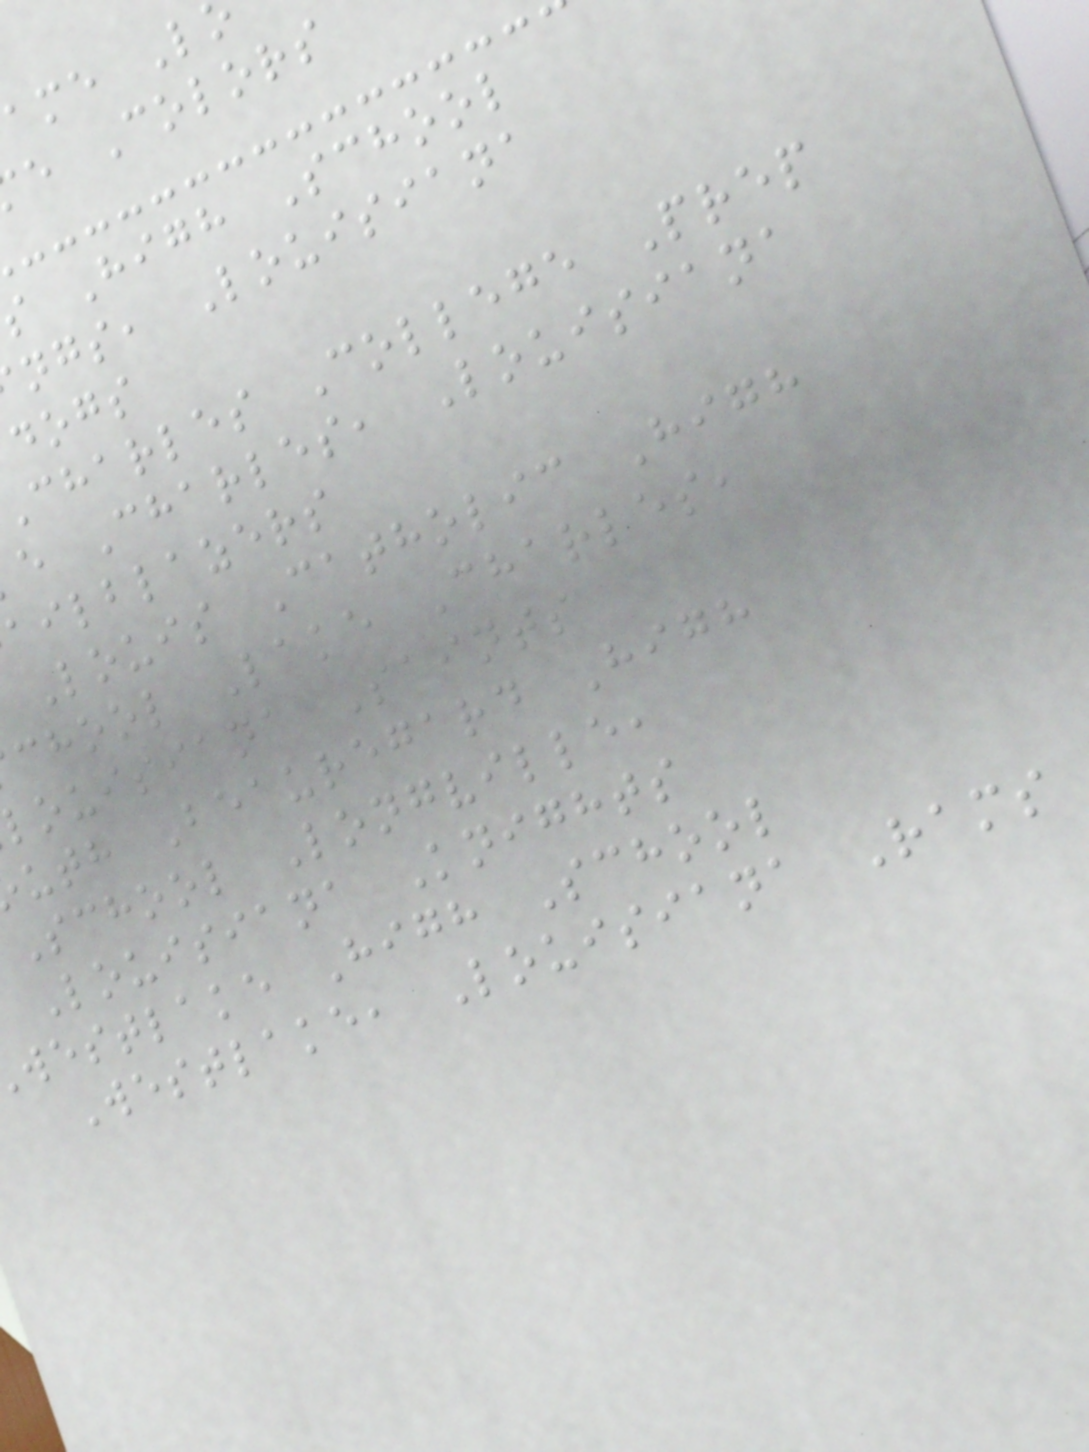ame L
e Colors
s High School
ngs, Louisiana
dogs
charles College Prep
e Charles, Louisiana
ailblazers
Louis Catholic High
chool Lake Charles,
louisiana Saints
uth Beauregard High
School Longville,
Louisiana Knights
westlake High School
Westlake, Louisiana Rams
